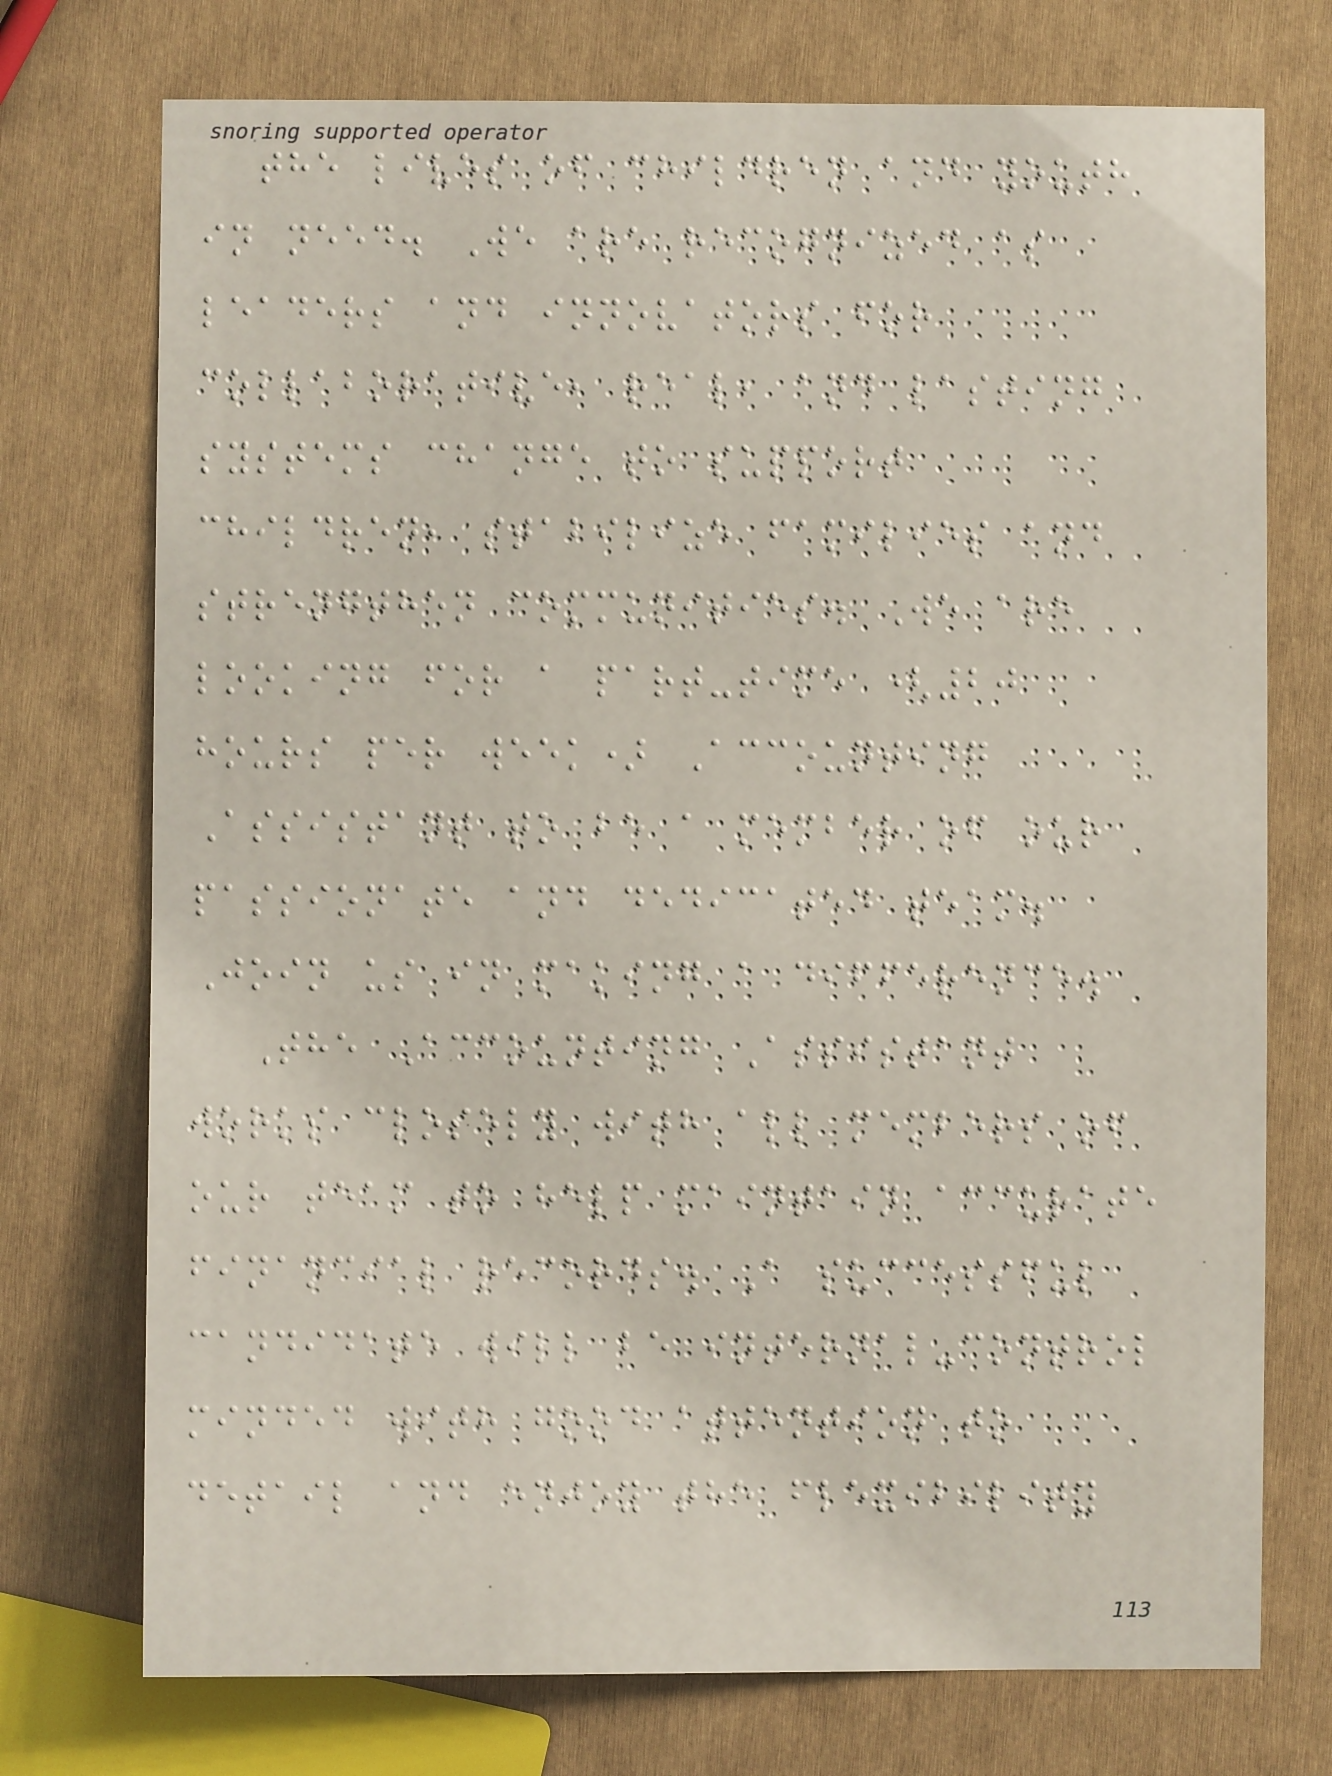the lives of children and youth
in need. We are recognized as
leaders and innovators for
collaborative, real, and lasting
systems change to support
children, stabilize families and
strengthen communities. We are
looking for a part-time (20
hours per week) Accounting
Assistant to be a member of our
passionate and dedicated team.
Join us in making a difference.
The Accounting Assistant
works closely with all members of
our team to help maintain accurate
financial records. A successful
candidate will be internal-control
minded with good attention to
detail and enjoy the flexibility
